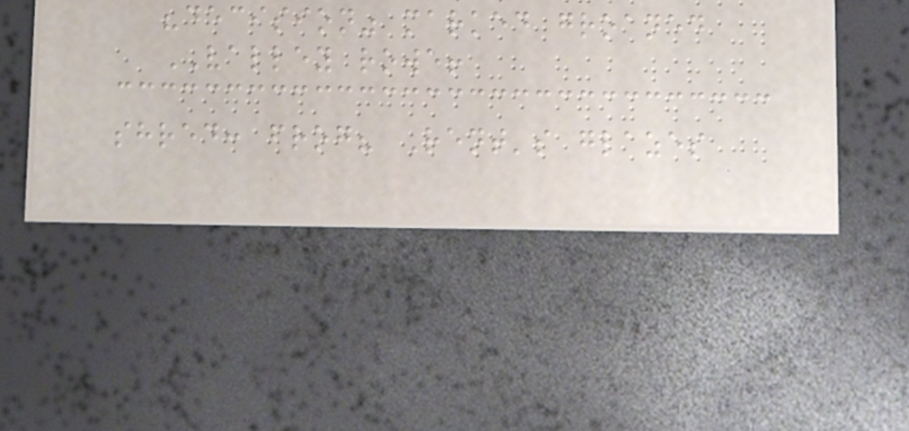"decision" marked groaned
VALLEY rowe!
shred: frog? Rent's glazes
